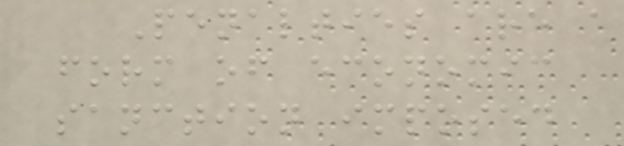Penalties are a
form of economic
sanction imposed
